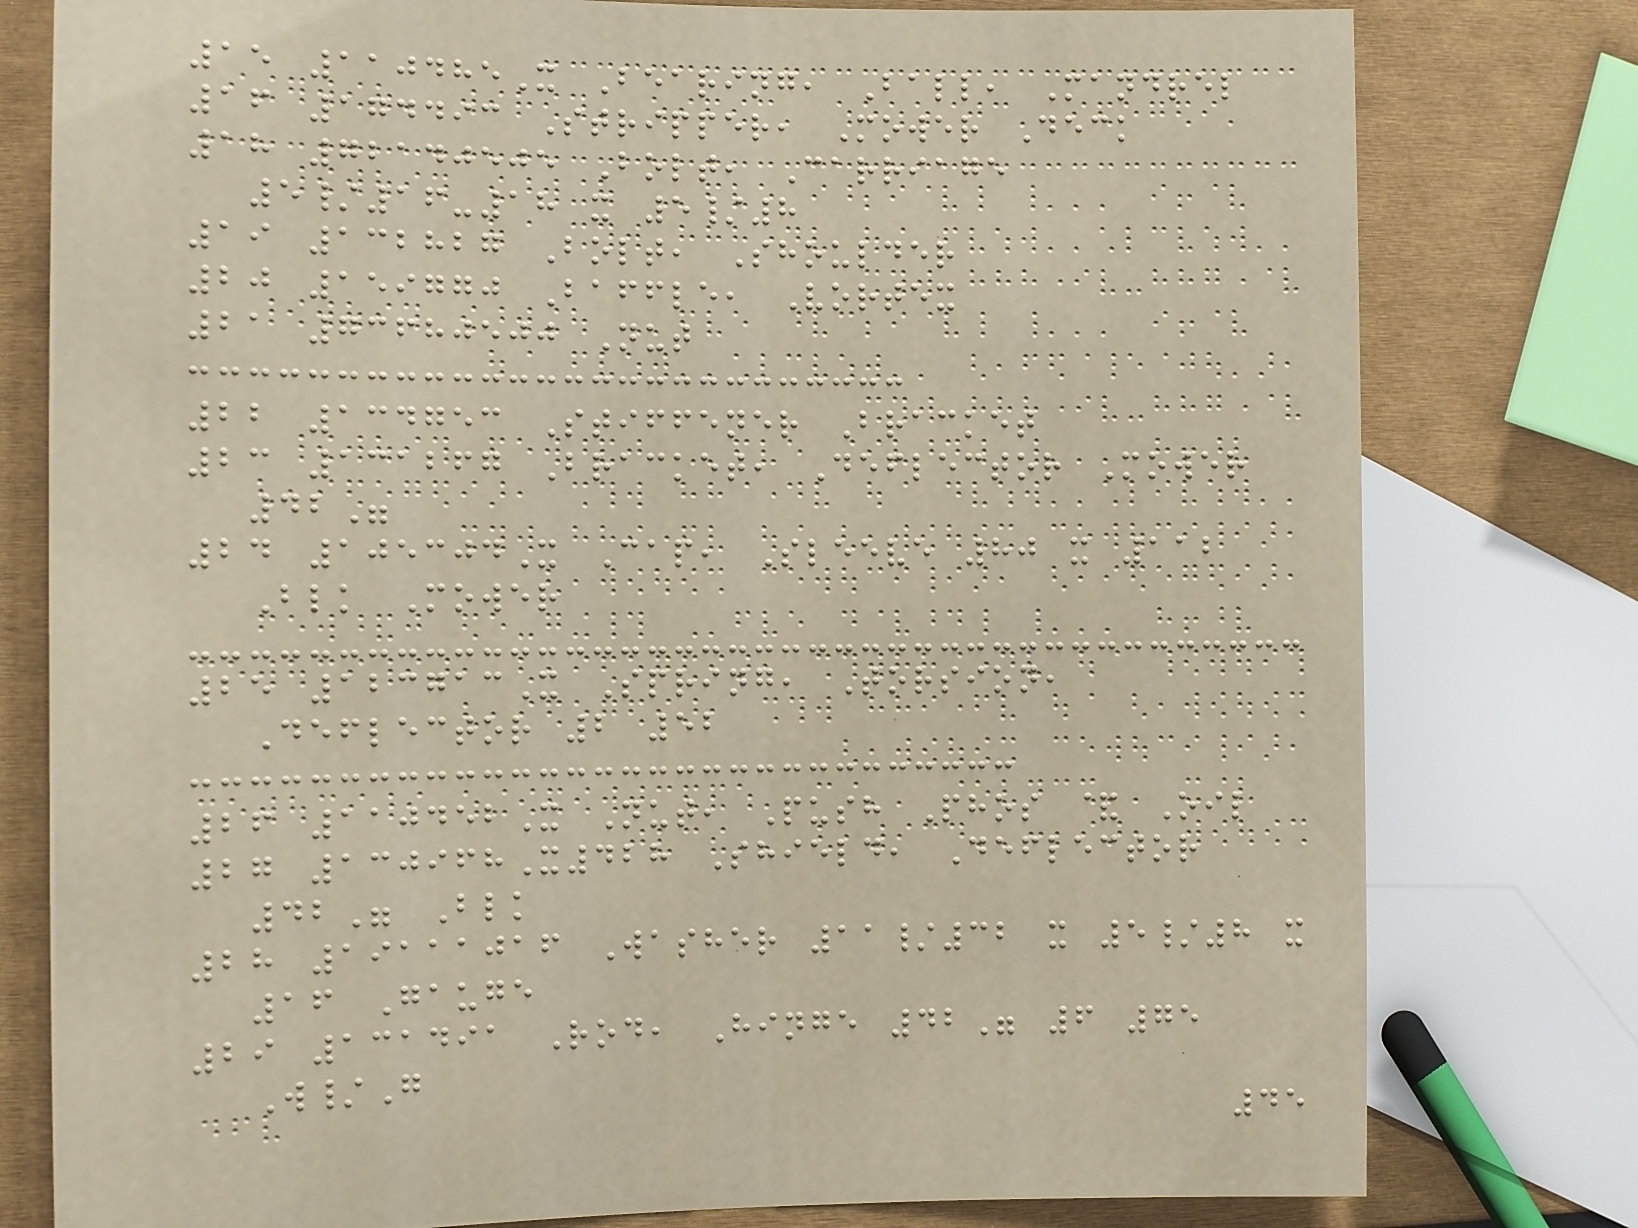15 110485X Bearing, Ball, Mandrel
16 174493 Stripper, Mower Deck
18 72140505 Bolt, Carriage
5/16-18 x 5/8
19 132827 Bolt, Shoulder
20 159770 Baffle, Vortex
21 73680500 Nut
22 134753 Stiffener Bracket
23 131267 Bracket, Deflector Mower
42"
24 105304X Cap, Sleeve 80 x 112
Blk Mower
25 123713X Spring, Torsion,
Deflector 2 52
26 110452X Nut, Push Phos & Oil
27 130968X428 Shield, Deflector
42" Blk
28 19111016 Washer 11/32 x 5/8 x
16 Gauge
29 131491 Rod, Hinge 42" 6 75
W/G
45
